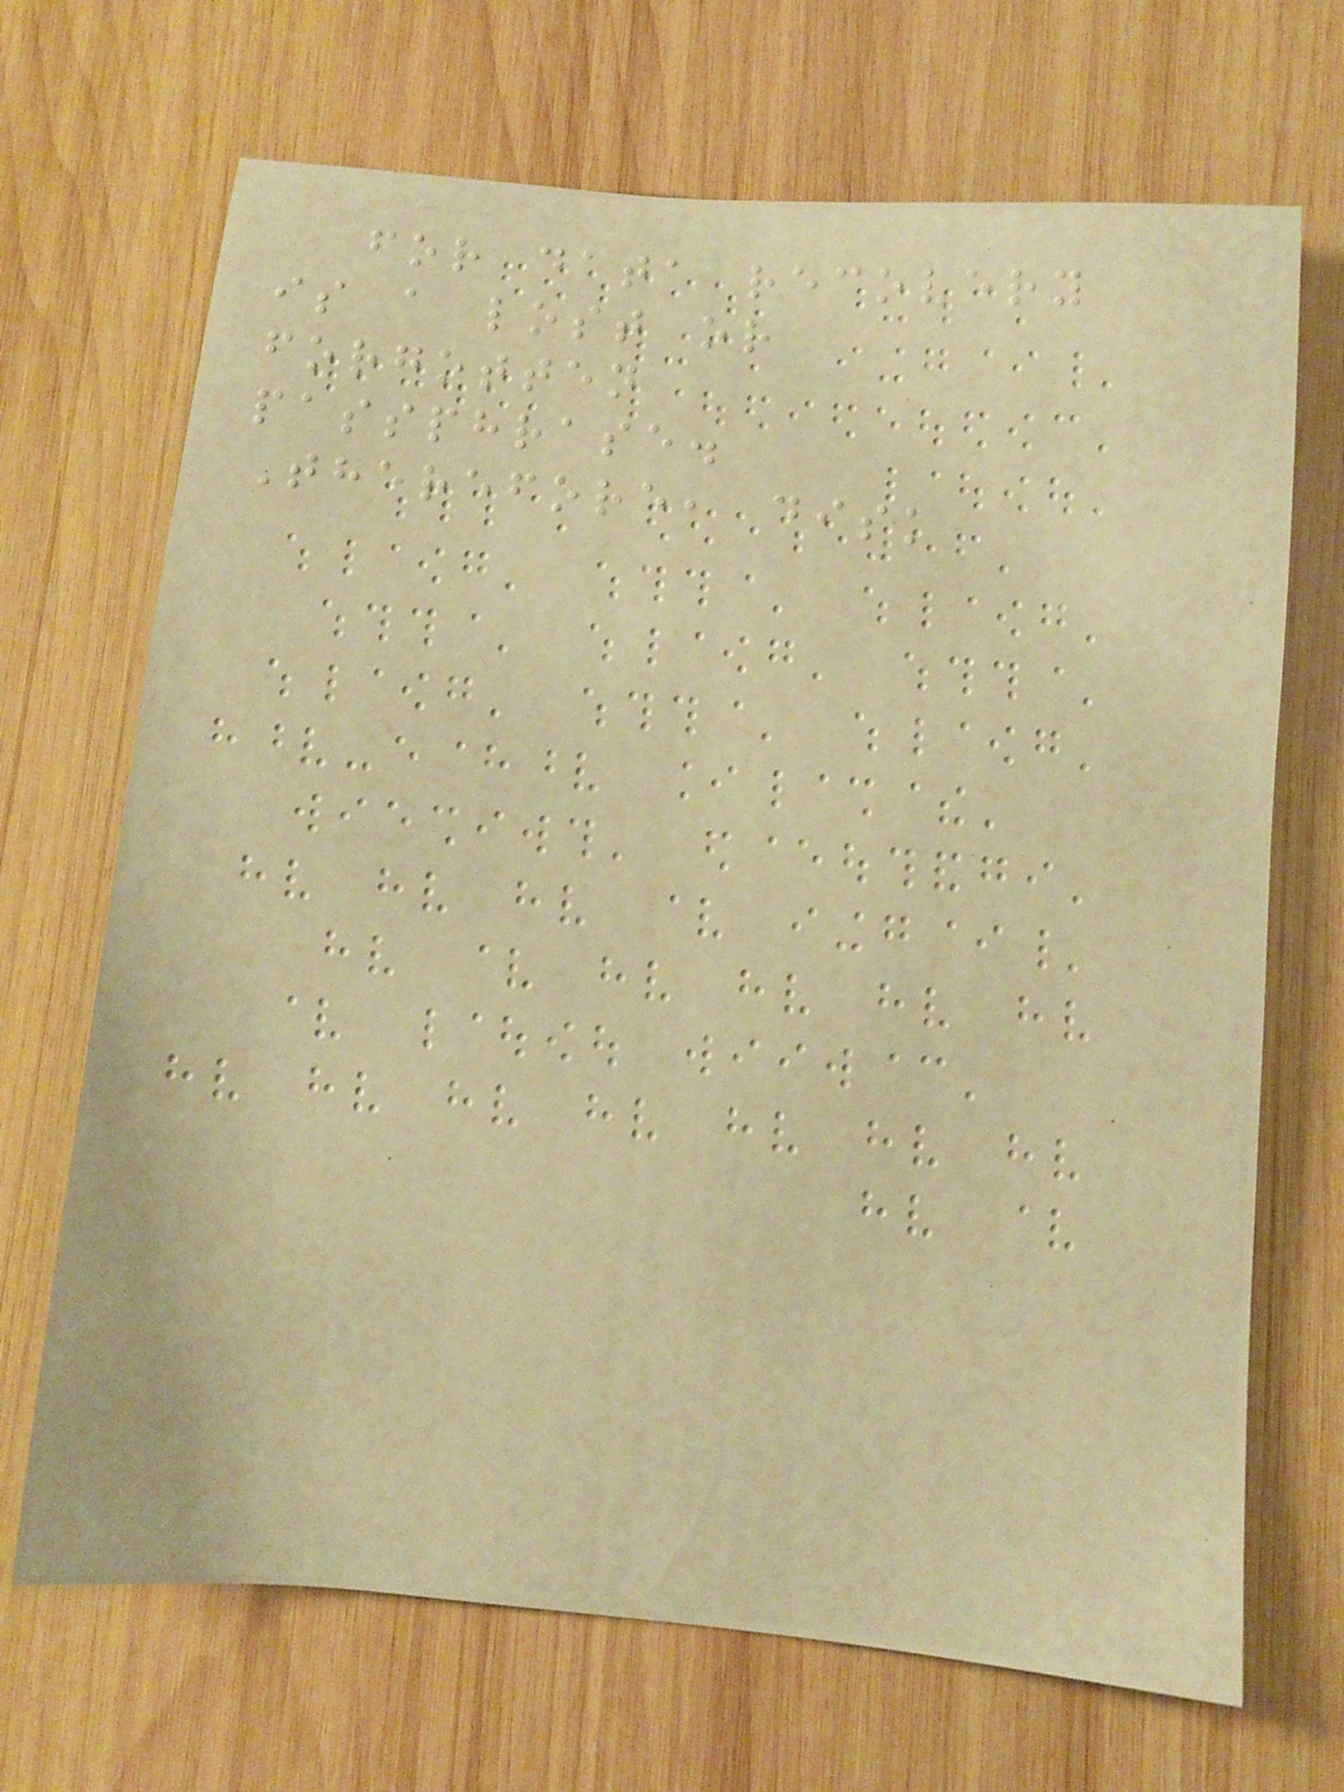for data recovery
is a lost or
forgotten
passphrase.
Therefore, disk
